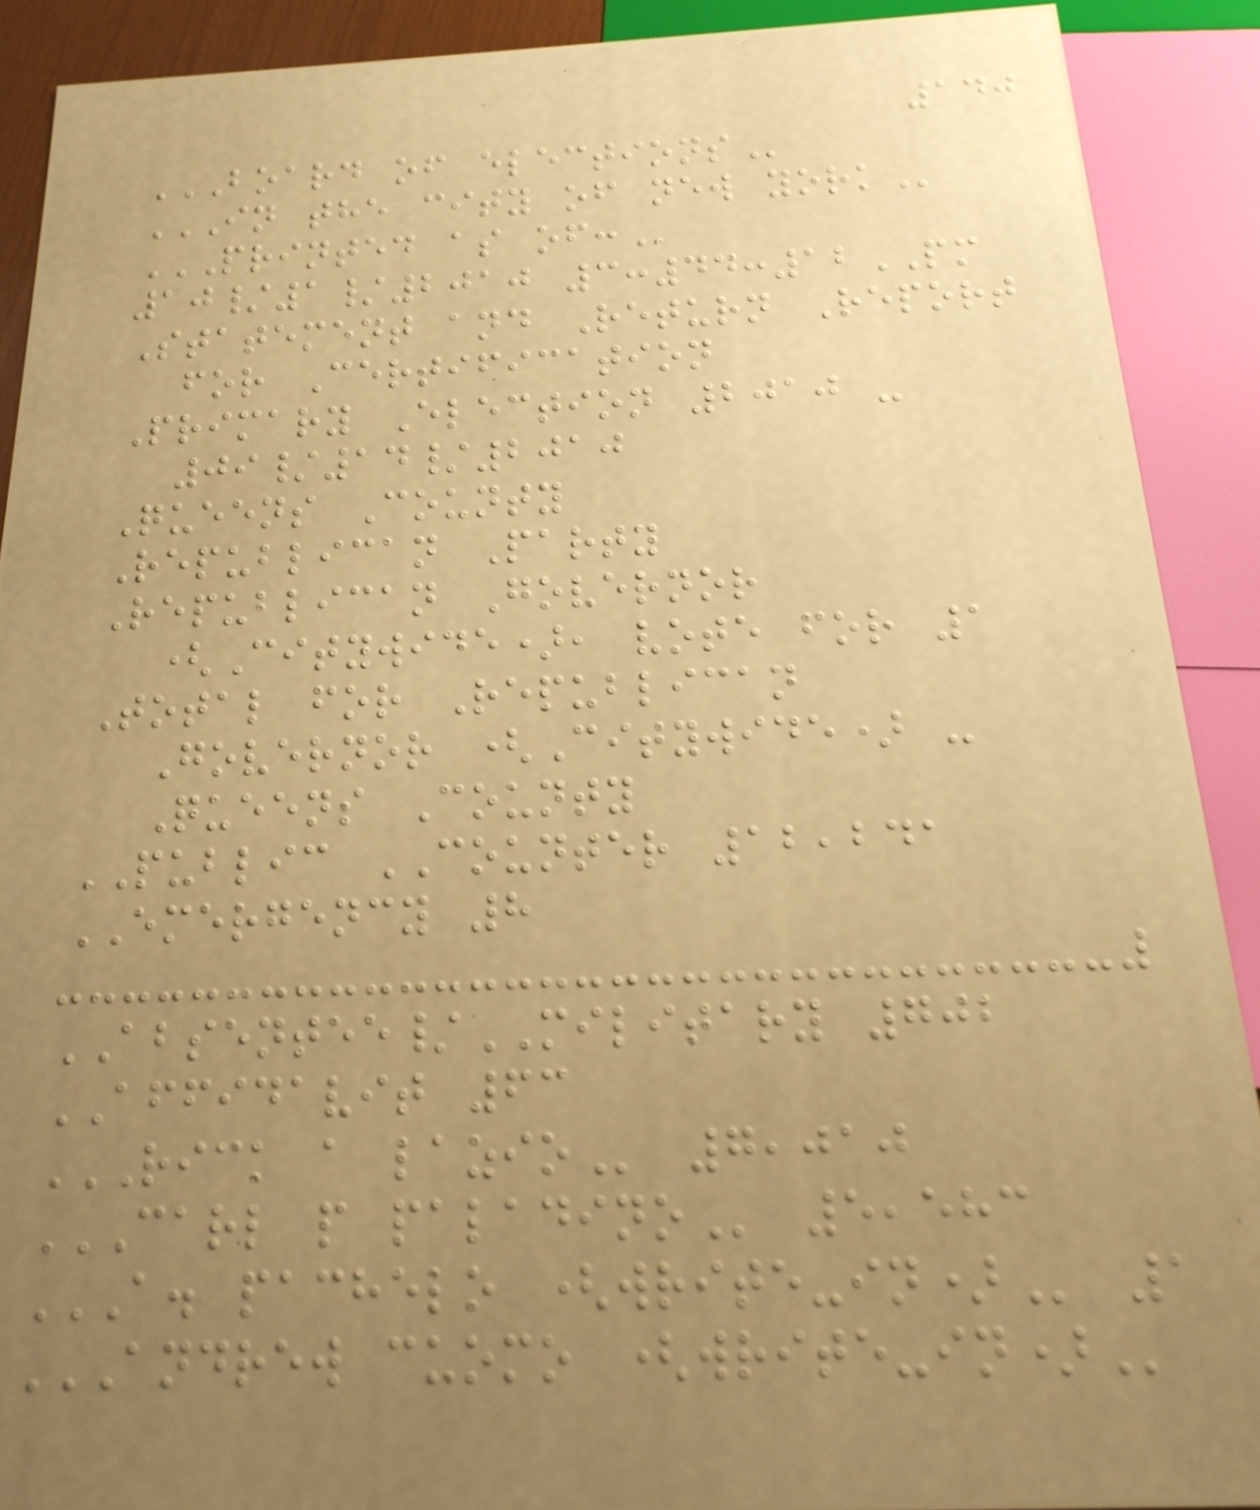140
BOARD OF ELECTIONS
IN THE CITY OF NEW YORK
PRINTED AS OF:
10/1/2010 3:44:12PM
Statement and Return Report
for Certification
Primary Election 2010 -
09/14/2010
Queens County
Republican Party
Republican Governor
(Citywide), vote for 1
Total for Republican
Governor (Citywide) -
Queens County
PUBLIC COUNTER 12,241
EMERGENCY 8
ABSENTEE/MILITARY 702
AFFIDAVIT 63
RICK A LAZIO 7,010
CARL P PALADINO 5,583
A. PACHELO (WRITE-IN) 1
ANDREW CUOMO (WRITE-IN)
